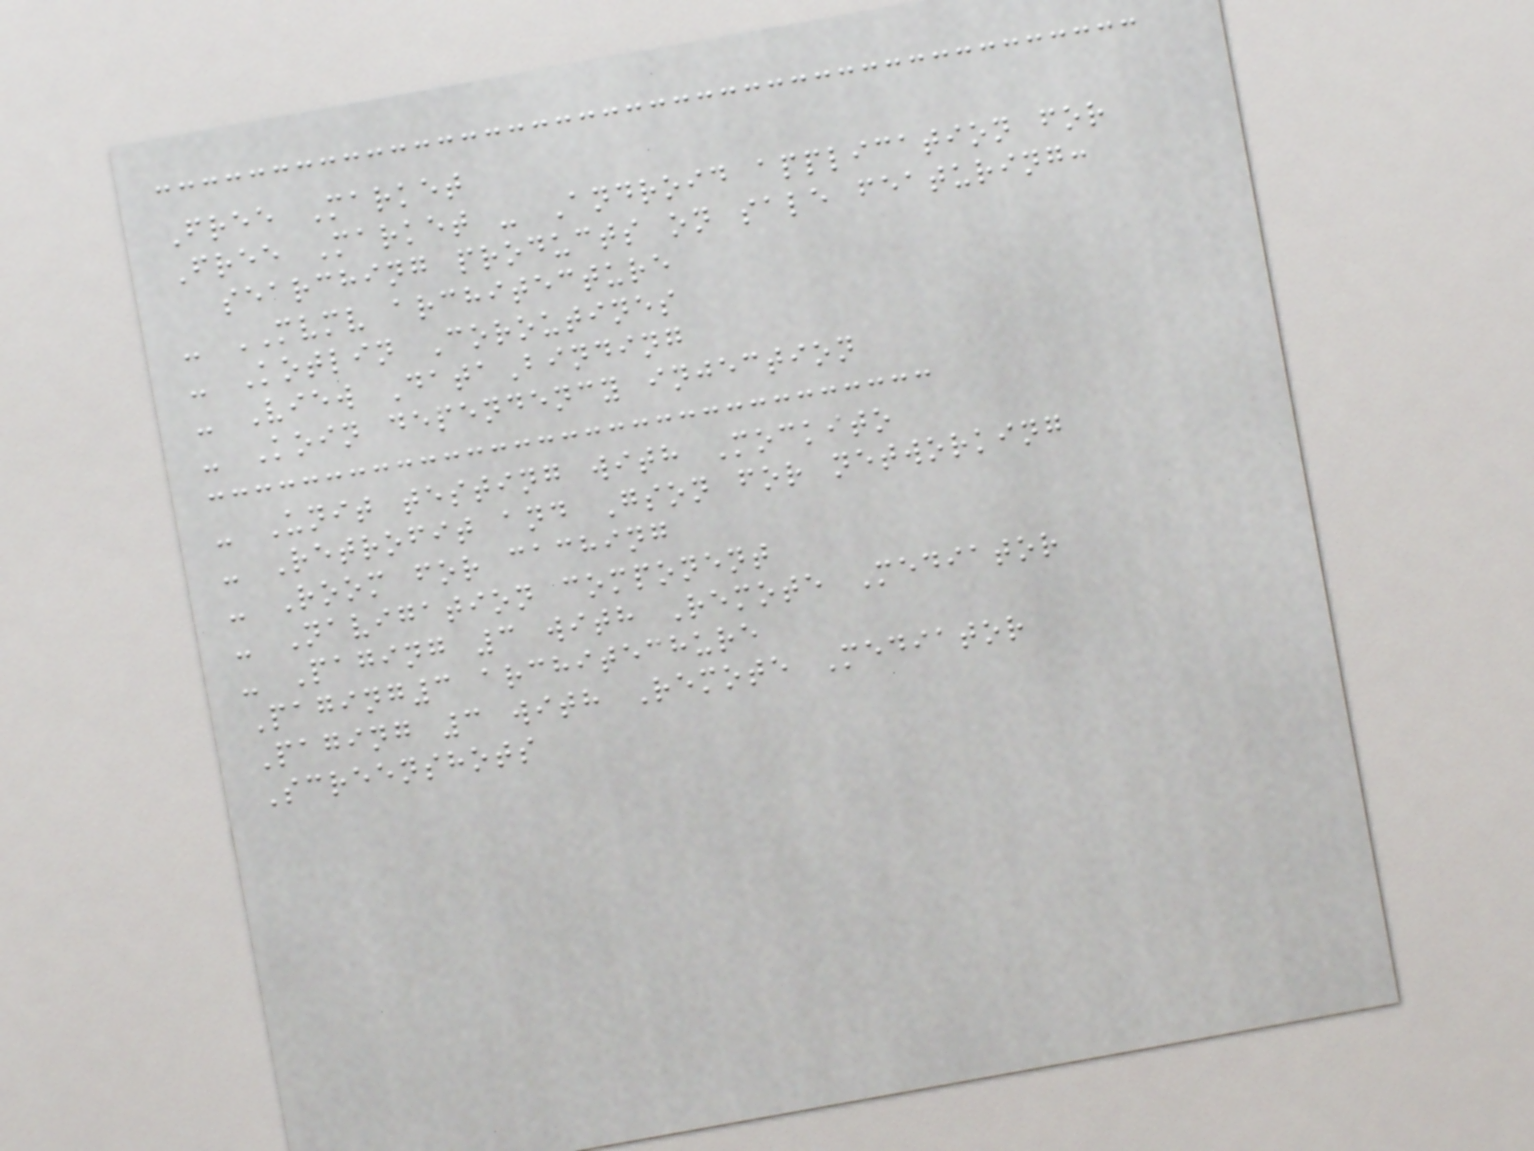Free Market
Free Market - Android application for
searching products on sale featuring:
- MVMV architecture
- Kotlin Coroutines
- View DataBinding
- Koin dependency injection
- Unit testing with Mockito
- Retrofit and Gson for networking
- Room for caching
- Navigation component
- Paging 3 with Remote Mediator
Paging3 architechure
Paging 3 with Remote Mediator
Screenshots
